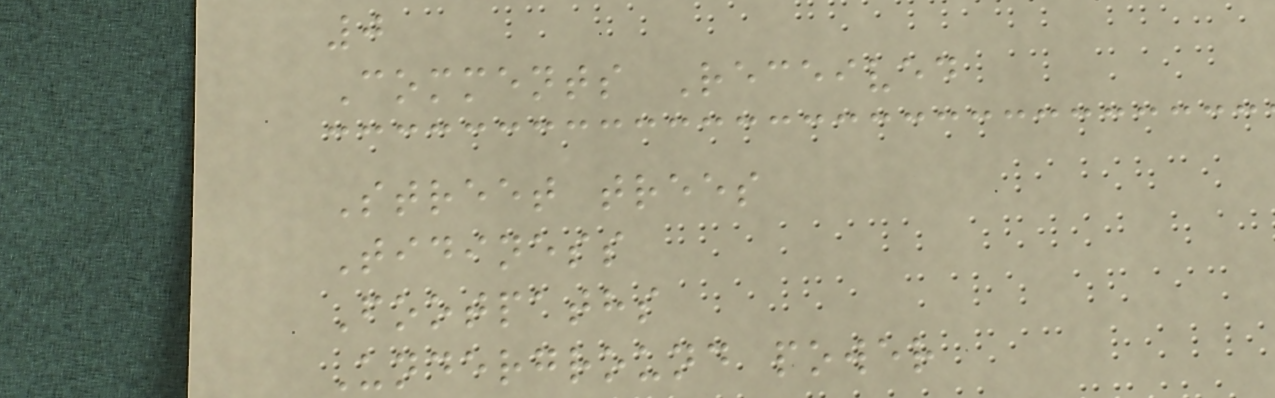0
Comments Received
Street trees
Tidiness
Footpaths
Underground power
